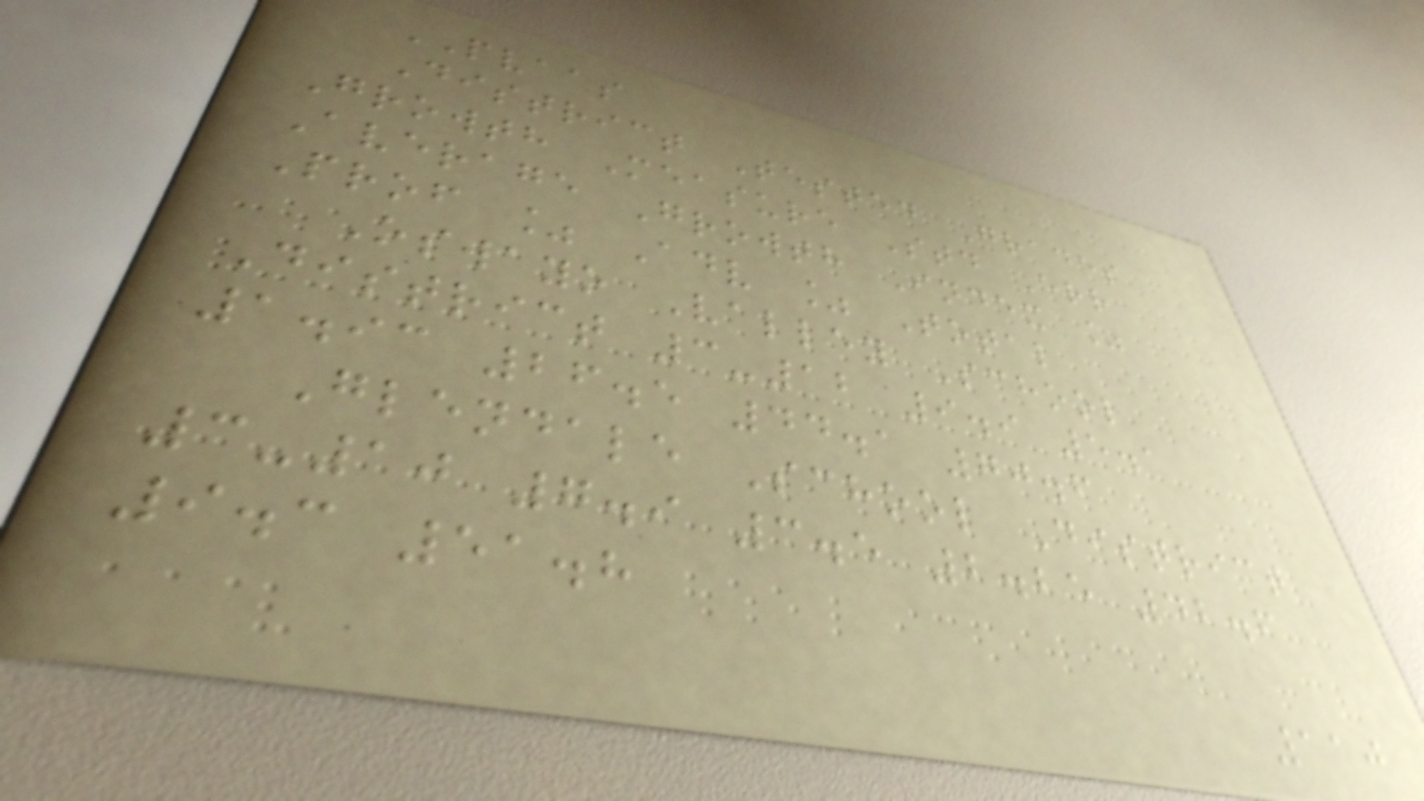PVAAS
District Tested Grades
Growth Measure Std Err
Average Growth Index %
Prof % Adv % Total
Oswayo Valley School
District 3-12 9.9 5.1
1.93 26.5 44.1 70.6
Glendale School District
3-10 7.9 3.5 2.25 42.6
9.3 51.8
110
